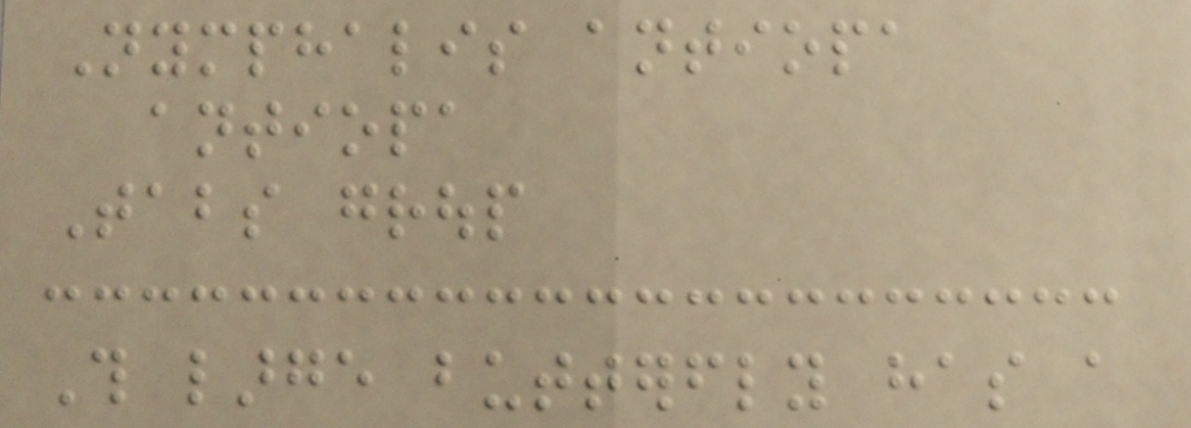Nymphalis antiopa
antiopa
Tabs group
This large butterfly has a
